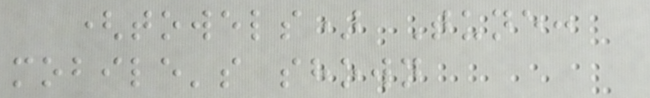(towels) Tune:
mobile's shown
